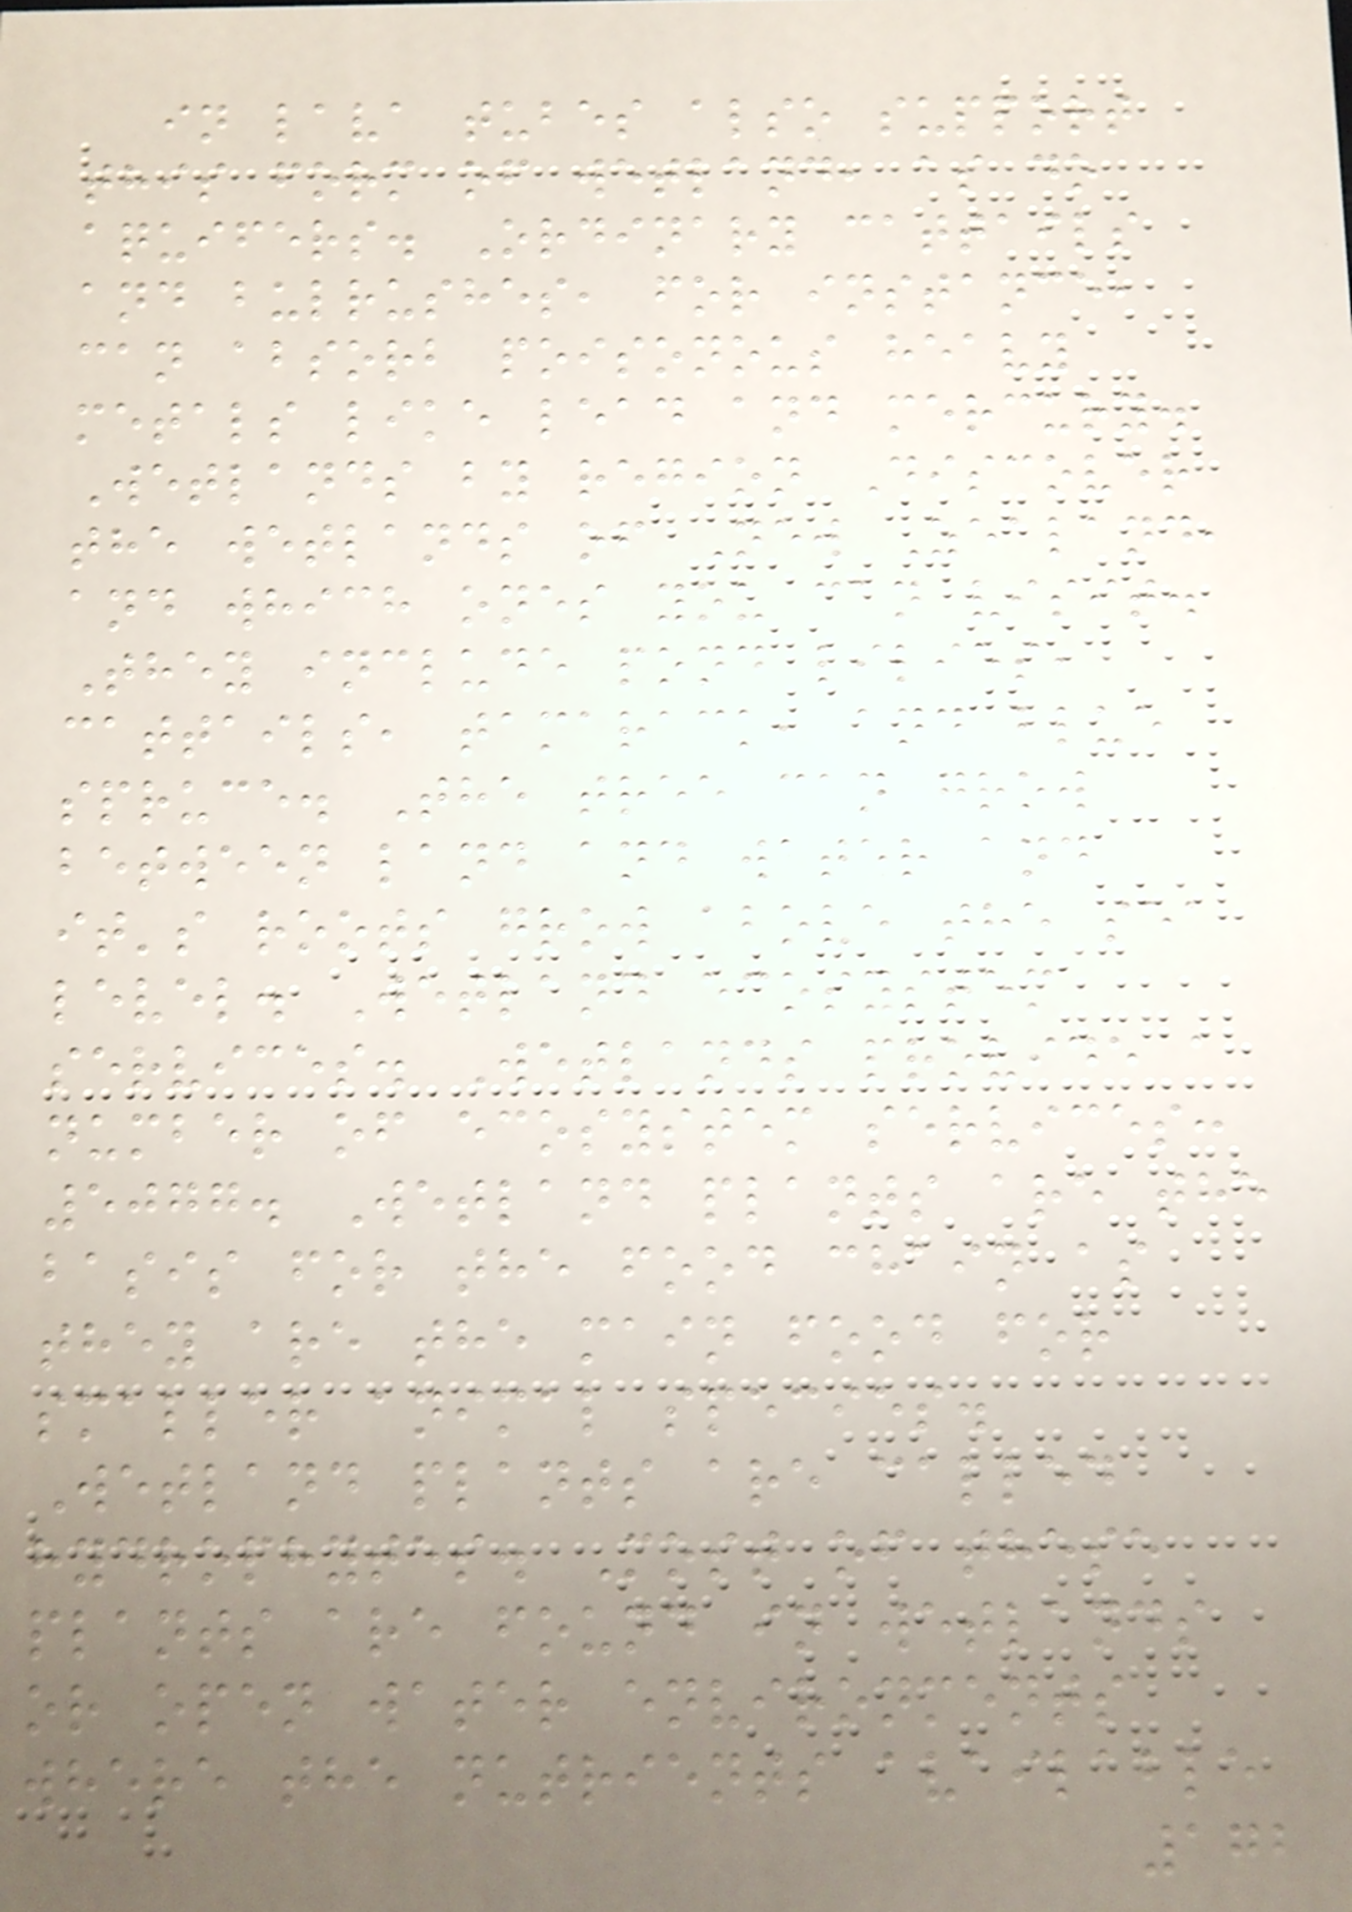in lava tubes also support
this form of wetland, as do
aquifers. Ordinary cattails
and bulrushes, for instance,
can absorb poisonous heavy
metals like lead and mercury.
Wetlands by region Discover
the wetlands of New Zealand,
and which ones you can visit.
They include pond lilies,
cattails, tamarack, and blue
spruce. The tree can grow
between land and water and
it's roots grow above the sea
level. Wetland ecosystem
services. Wetlands provide a
number of ecosystem services:
5077. Wetland plants are the
basis for the food chain as
they are the main food for
smaller animal species.
Wetland plants are called
hydrophytes. Most of these
plants are found in wetlands
or open water environments
where the nutrients available
172
